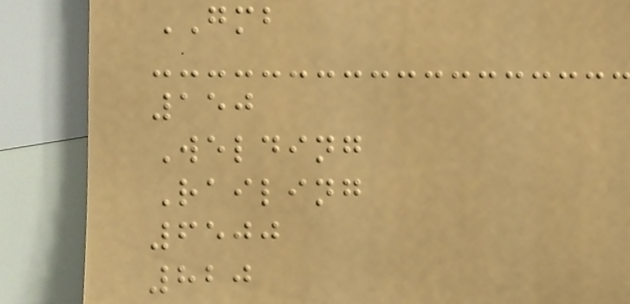GMB
150
Welding
Railing
6500
820
